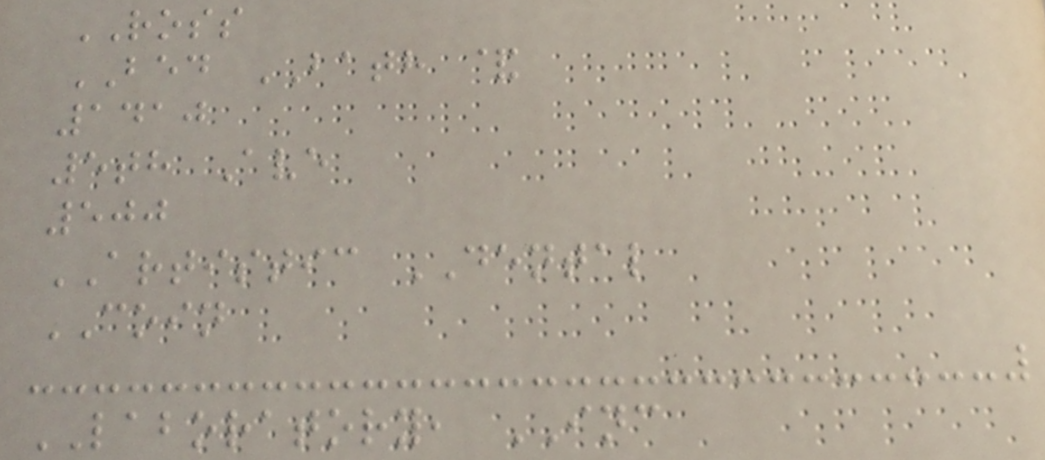ROSS
BED BATH &
1410
5th Ave
500
ARTISTIC DENTAL
COIN
LABORATORY, INC
